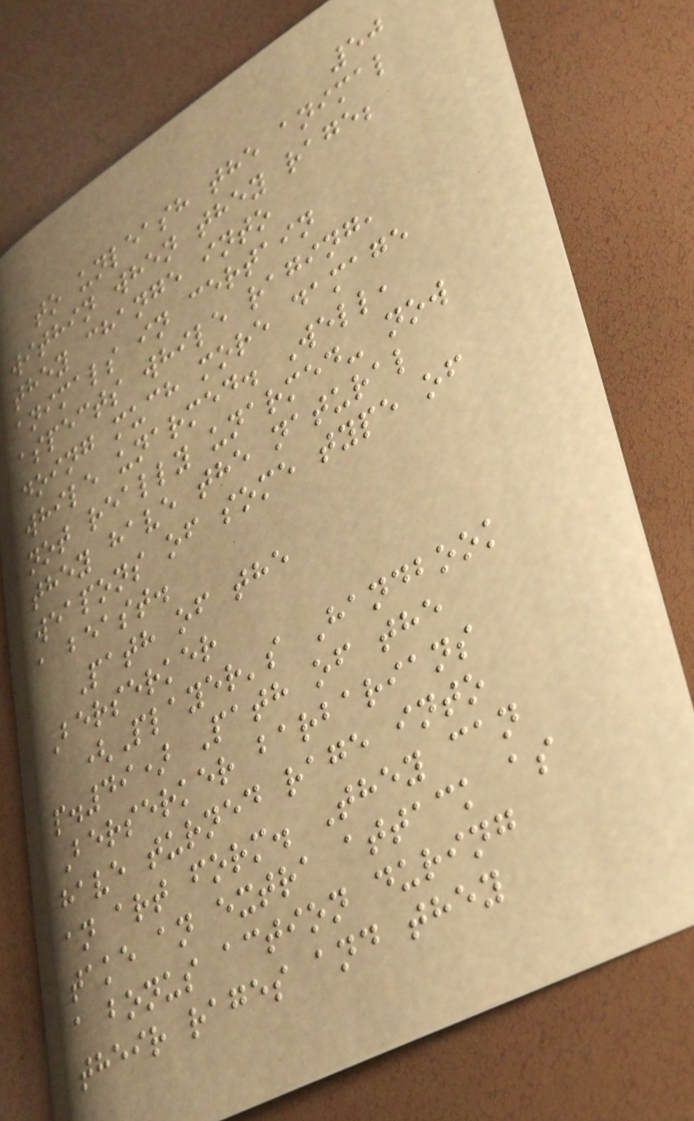50
to unleash the animal
within when they rage;
they change into
animals in certain
aspects while raging,
doing much more damage
while unarmed. Well,
not really unarmed- now
they have the natural
weapons of some type of
a beast.
Path of the
Berserker
(Player's Handbook
p.49) Path of the
Berserker barbarians
have turned rage into
an art form. They can
take an extra attack as
a bonus action during
their rages and they
